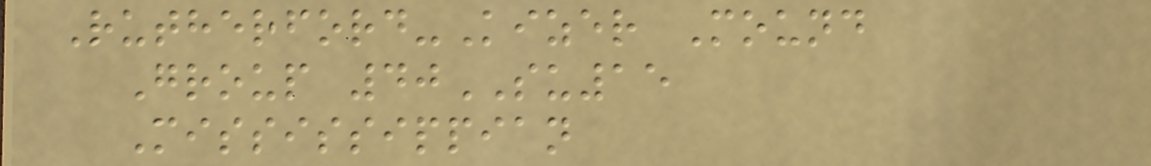Rutherford-Kizer Mound
Group 40SU15
Mississippian
